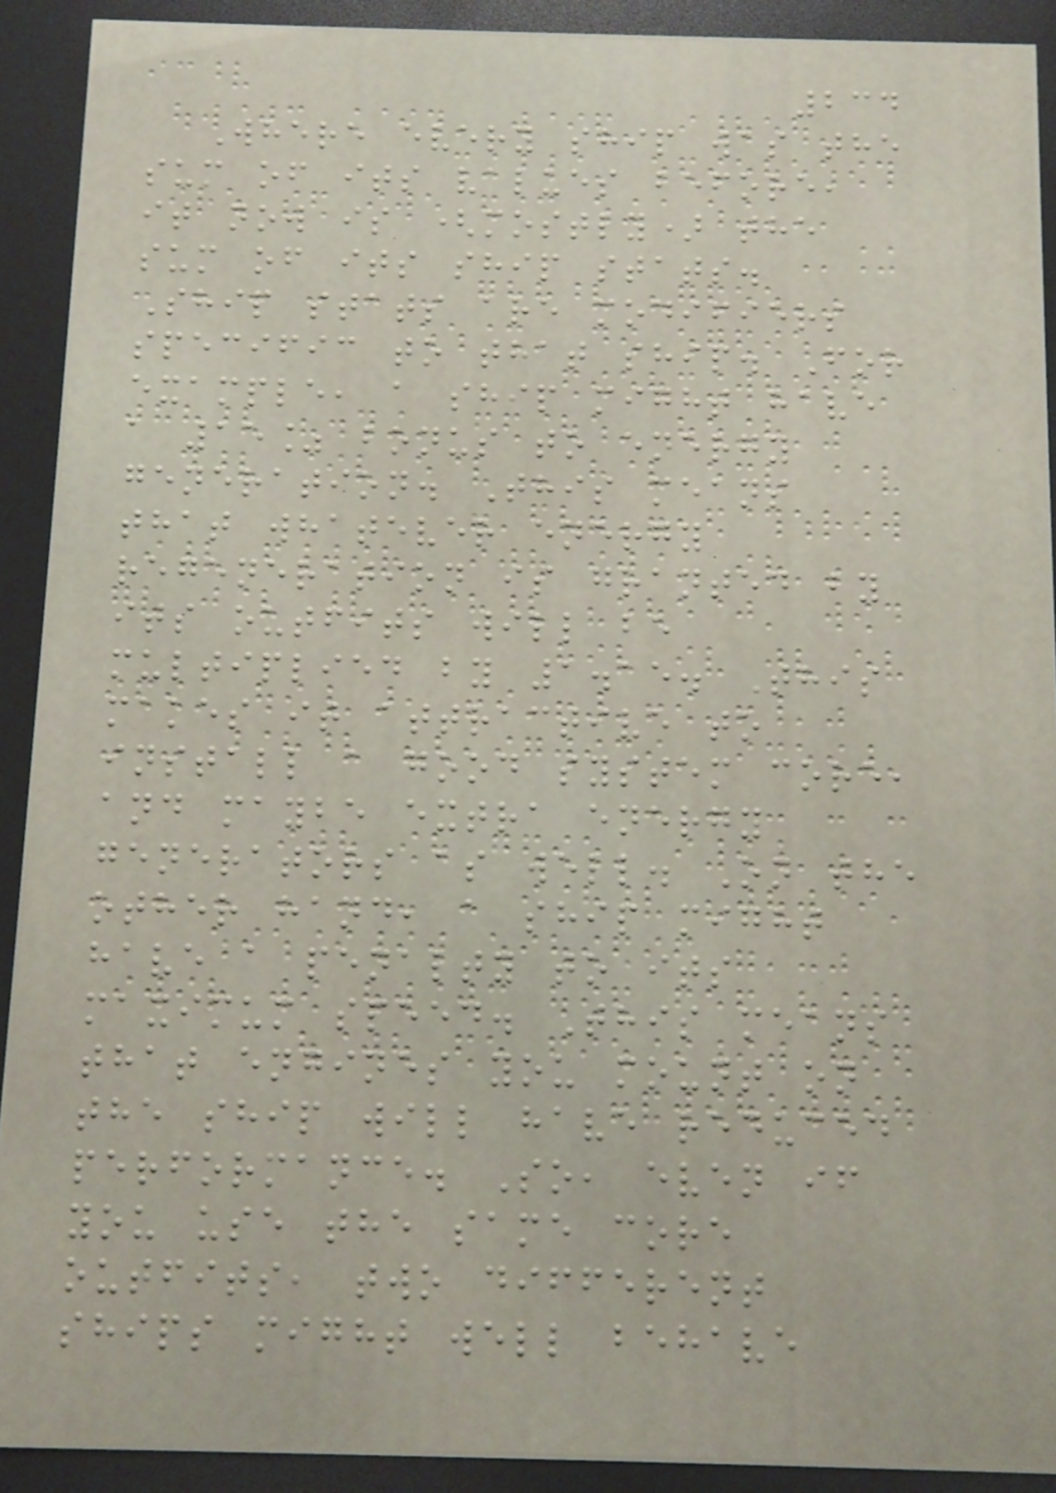234
Where every ship was the
sum of its values before,
it now is (mostly) the
sum of its ship stats.
Ship stats are modifiers
specific to that ship. For
example, a ship might have
a 15% bonus to energy
generation. This means
that whatever energy
regeneration is granted by
its outfits will be
multiplied by 1.15. This
makes it attractive to
install a good system core,
and maybe extra energy
generators as well. On the
other hand, a ship might
have a penalty to its
maximum speed. This means
that engines you mount on
the ship will have reduced
performance. So, even if
you use the same core
outfits, two different
ships might well behave
